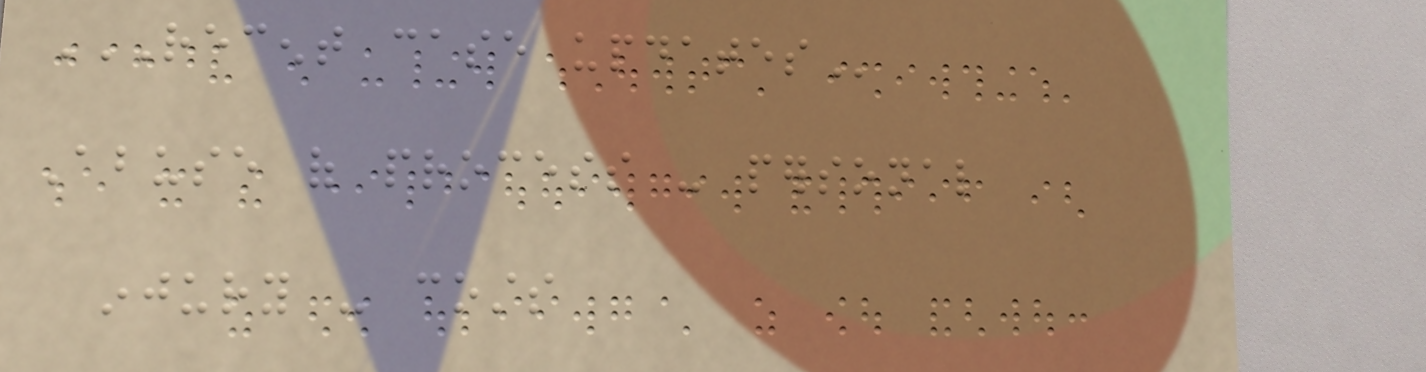RECENT CASE UPDATES
Abuse of process - personal
injury - costs
